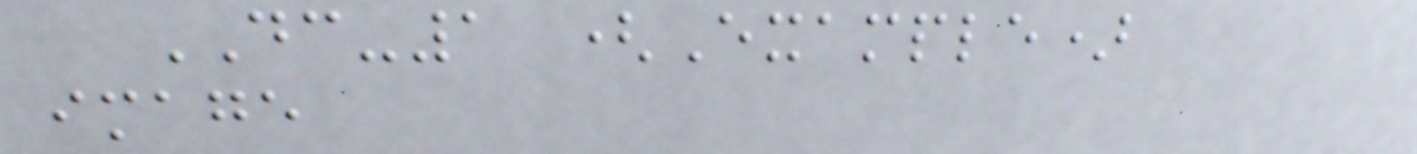DC-1 (Example)
image
